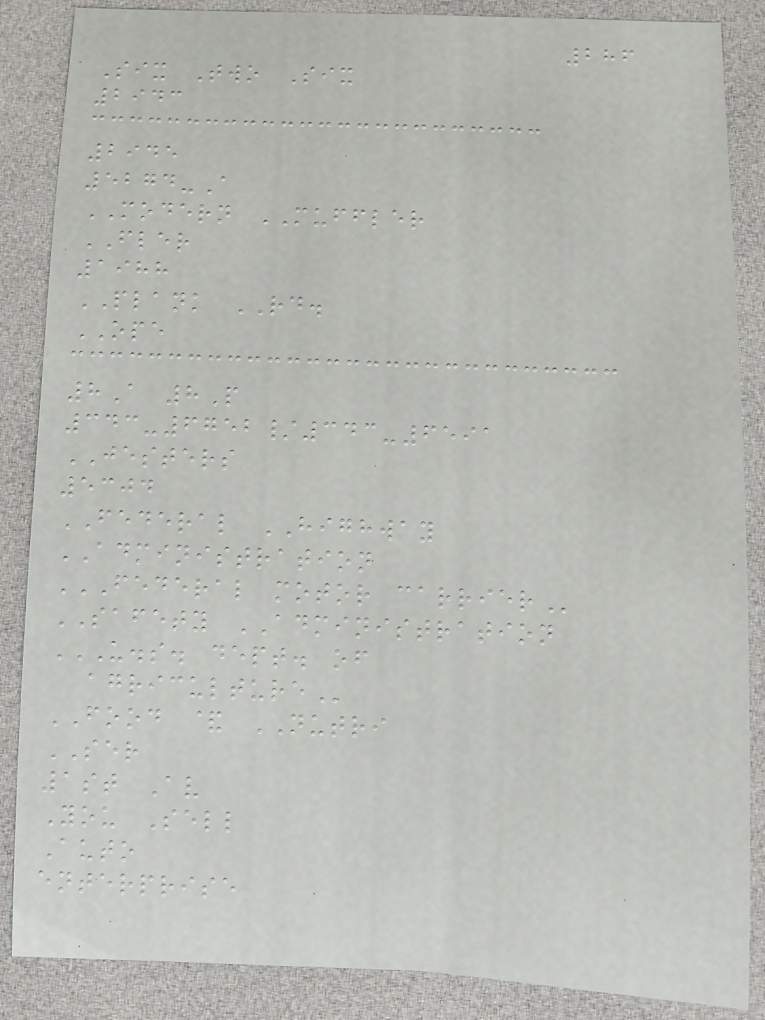286
Six Two Six
2943
2945
5274-A
MODERN MUFFLER
FLER
1988
PLANK RD.
OPE
8A 8P
343-6752/343-6591
JESTERS
5304
FEDERAL HIGHWAY
ADMINISTRATION
FEDERAL MOTOR CARRIER
SAFETY ADMINISTRATION
U.S. DEPT. OF
AGRICULTURE
FOOD & NUTRI
SER
1st Av
You Sell
Auto
enterprise
